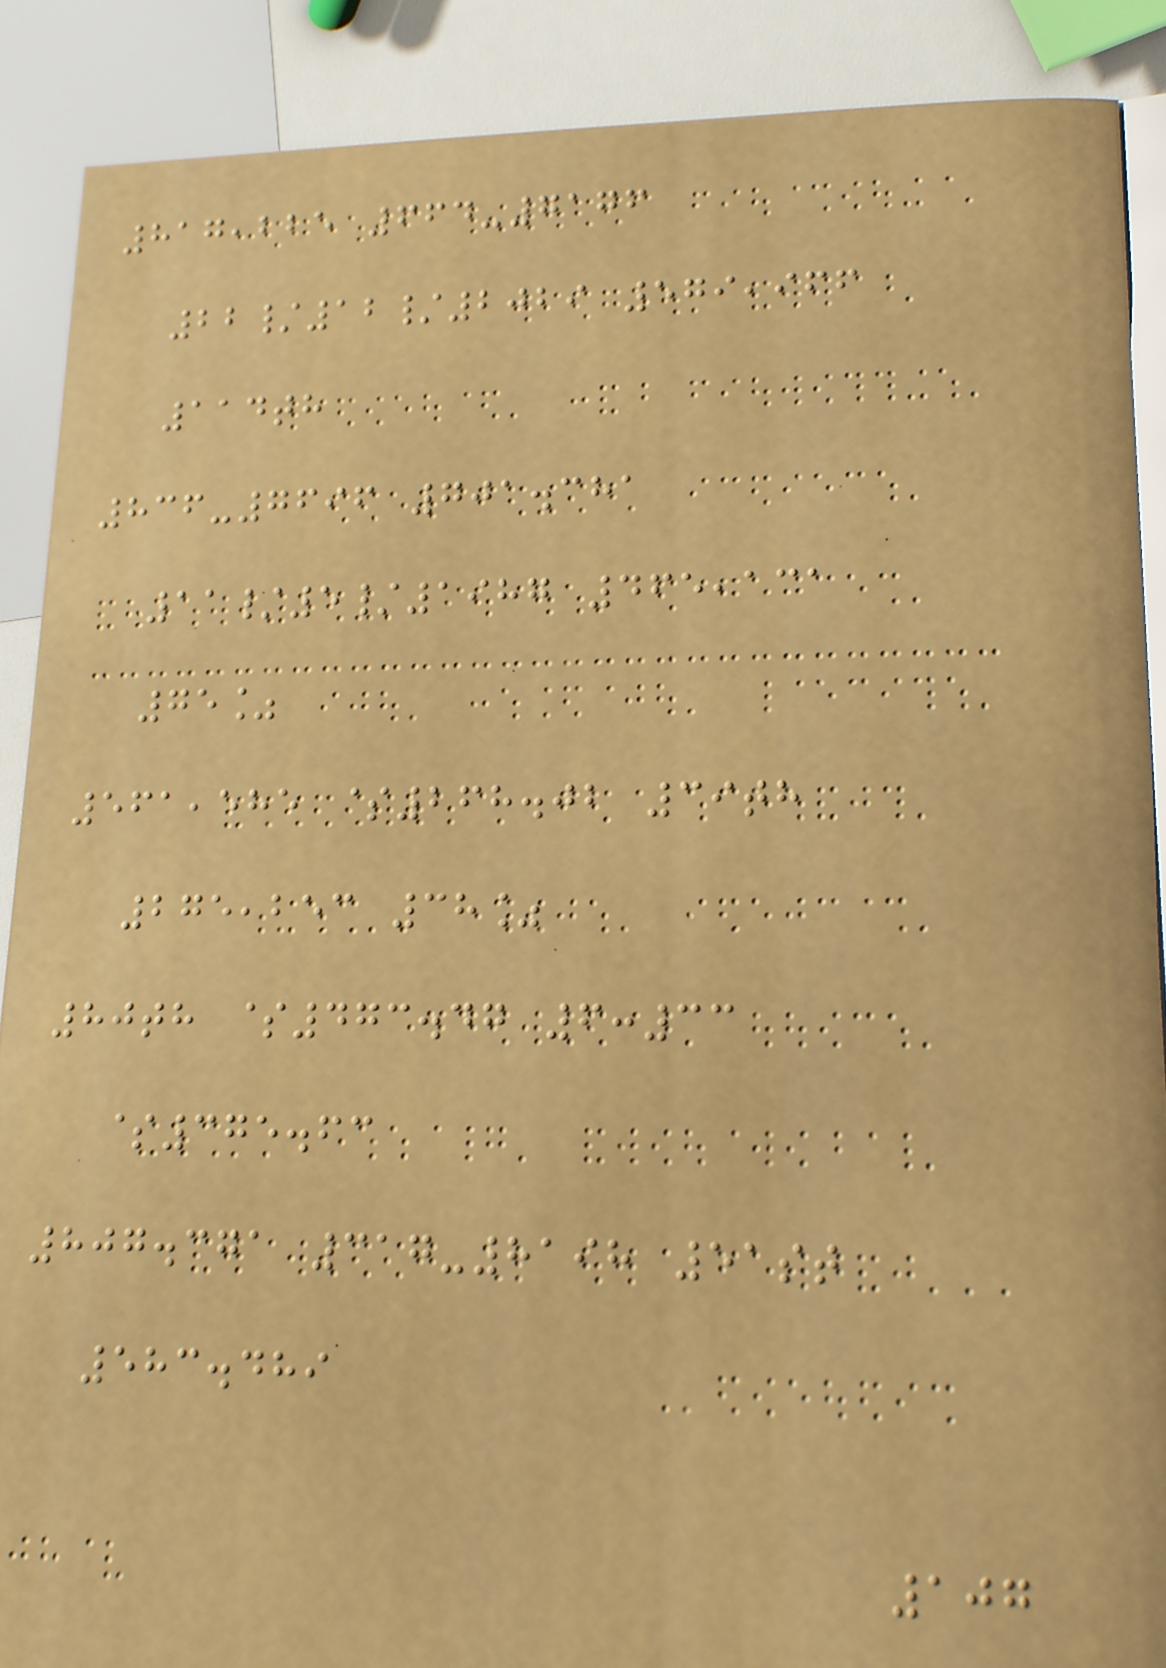817,225 664-7176
22/12/2029 579,966
114th
836-7696 701.381
11/5/1987 465,131
75%
561,585 $268.02 39th
275,253 38%
80th $473.47 6:33
$375.63
807.371 317-8198 51st
583.489
107
